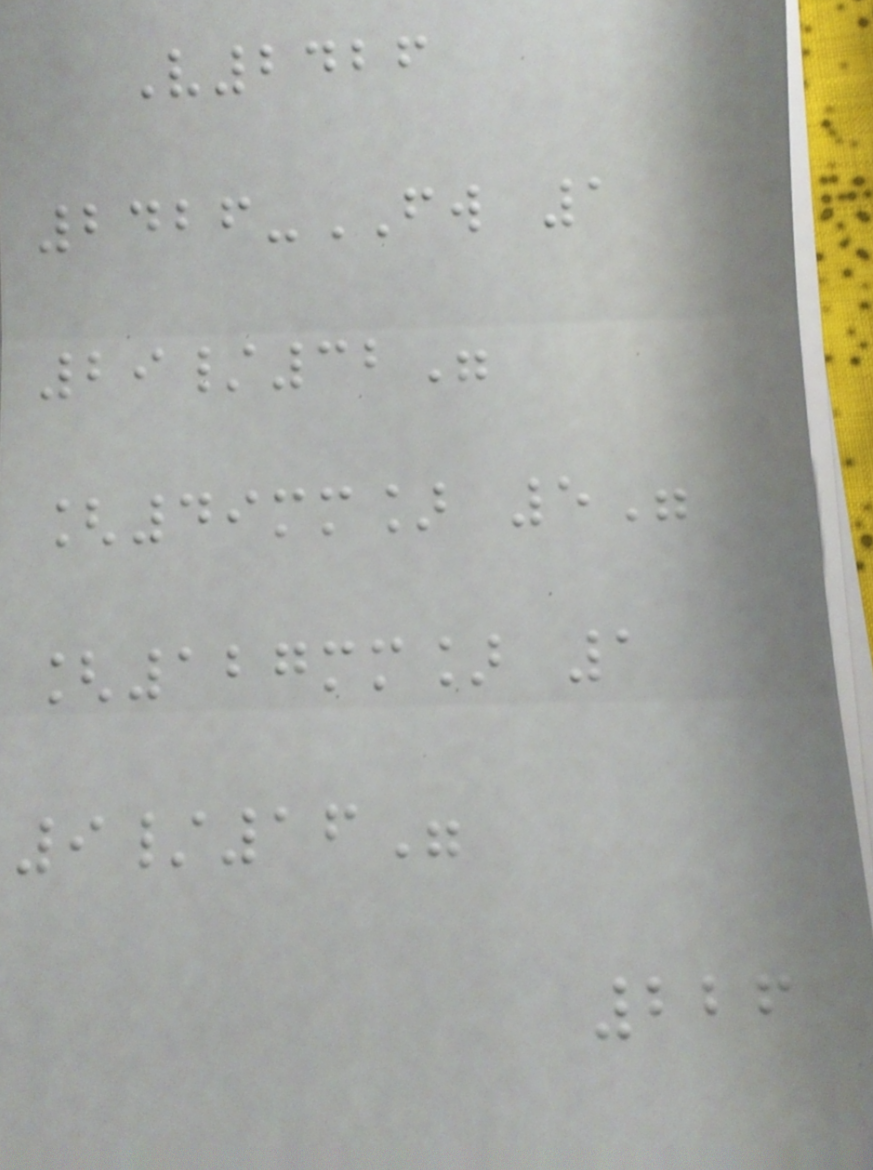V2426
2426-FW 1
29/32"
[49mm] 5"
[127mm] 1
9/16"
226
